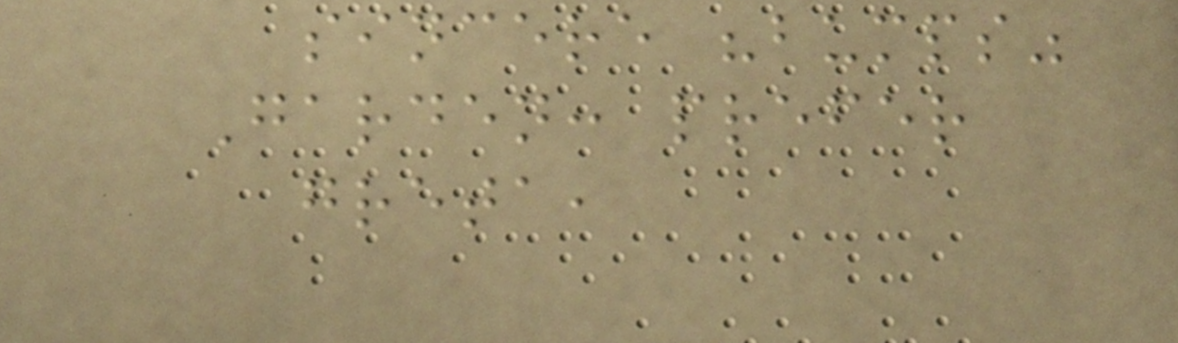sincere "bumps"
Garden: prefer
greta,
